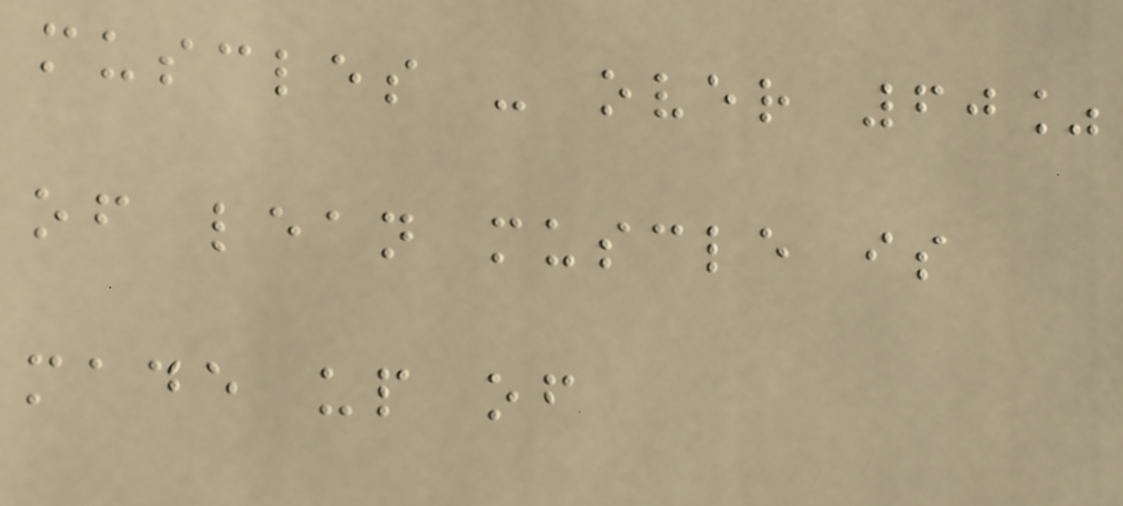muscles - over 60%
of lean muscle is
made up of
